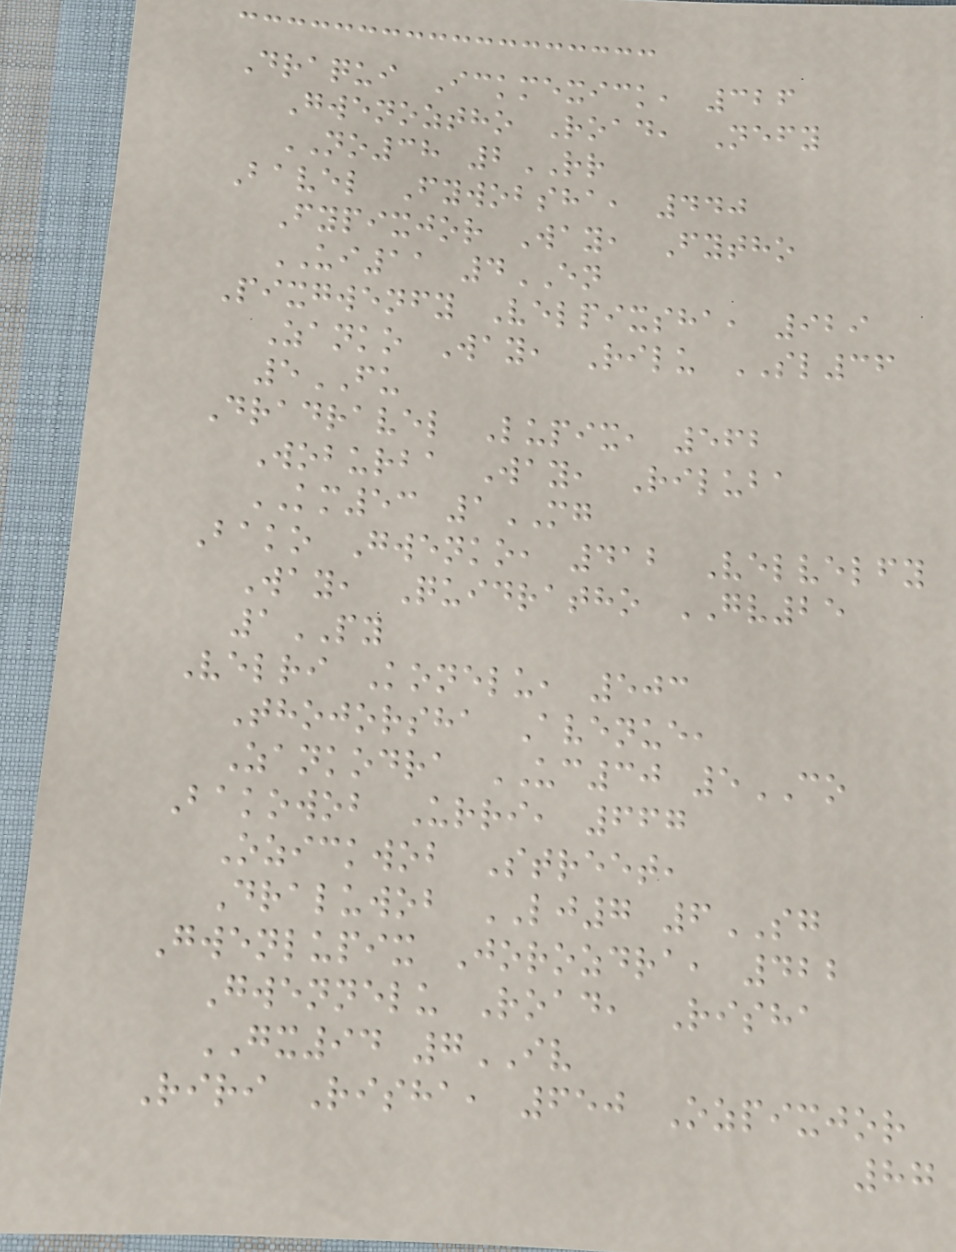Draqui Ickmexick, 326
Gwenoztho Road, Nefy
NO38 2RR
Bavel Fywobsha, 440
Fypixjor Way, Fytho
UI11 4EN
Pixgwenfy Velpixsha, 929
Zanko Way, Rilu SL36
5FU
Dradravel Lupix, 562
Woburba Way, Riluba
KM53 1MG
Bako Gwenko, 412 Velvelfy
Way, Quidratho GV25
1PY
Velri Konelu, 503
Thojorsha Avenue,
Zankodra UC30 5CO
Bakowob Urri, 667
Ozickwob Street,
Draluwob LJ7 6SG
Gwenlupix Jorozdra, 422
Gwennelu Road, Risha
GX94 7IV
Riri Risha, 650 Ozpixjor
87
